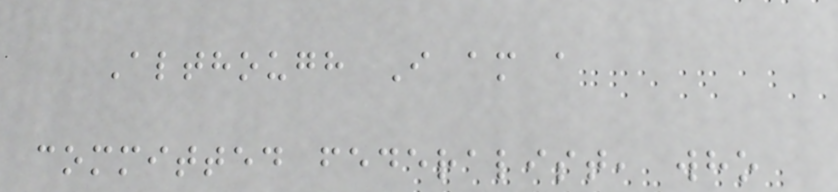Although I am a
committed federalist, who
